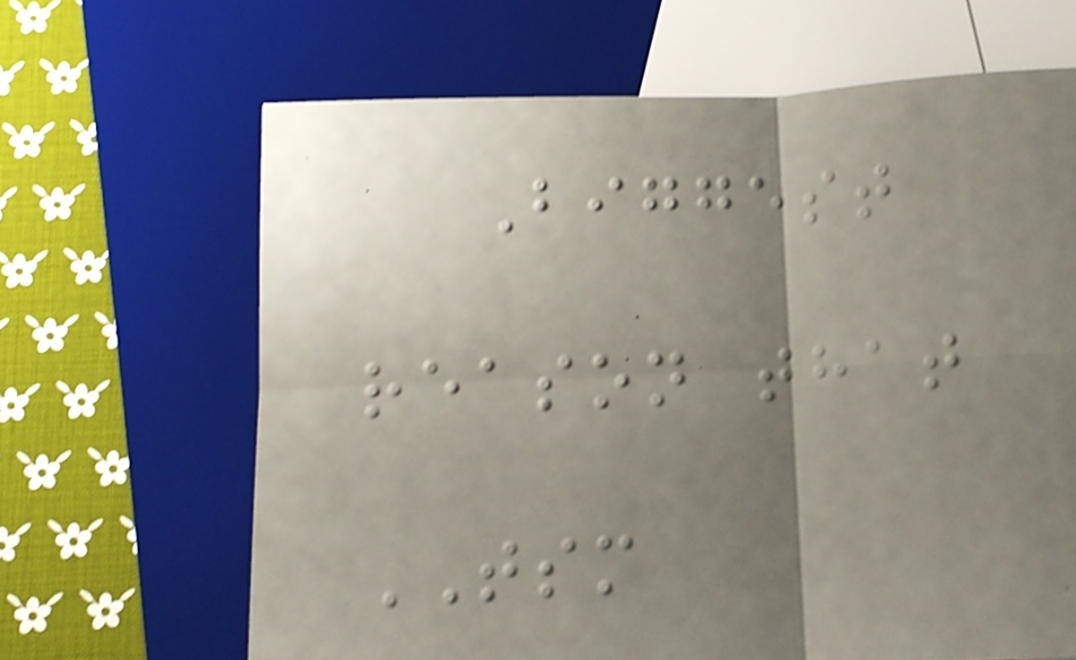Biggest
reason that
TSM
